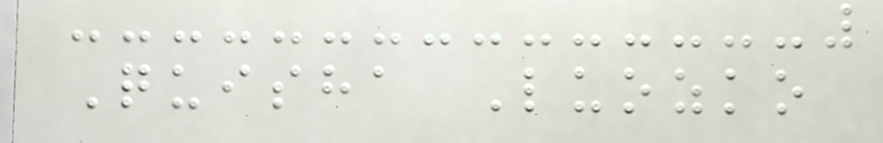Quisha Luozko
